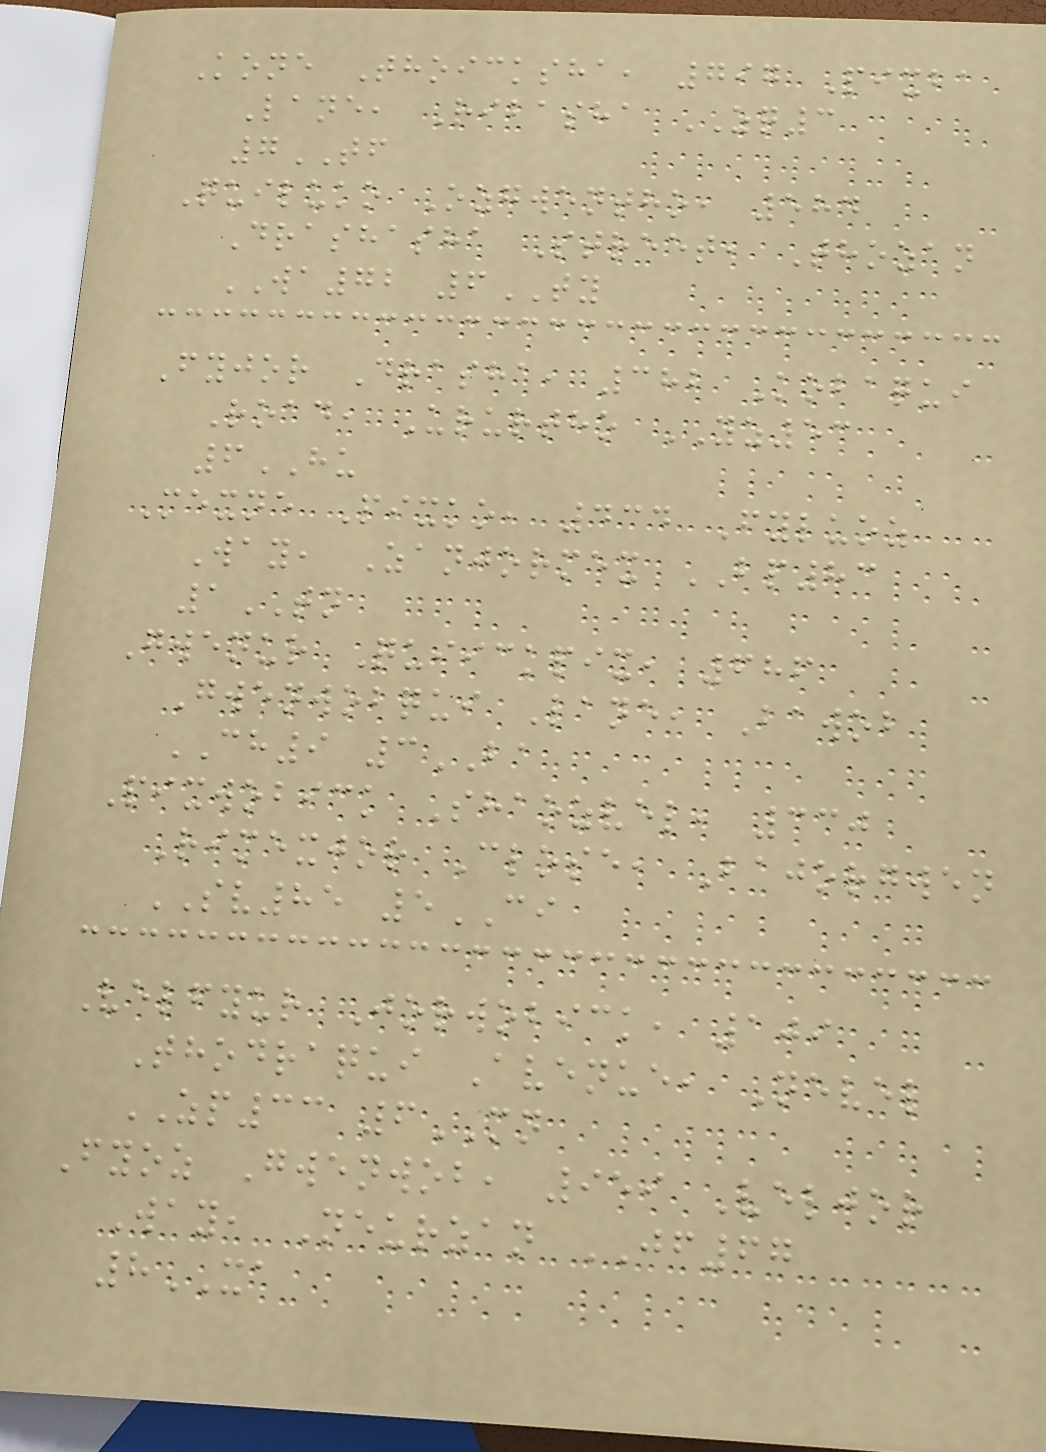Kone Thoicksha, 797 Pixba
Lane, Ribasha ZQ3
7TF
Quiluko Ozgwentho, 584
Drashasha Street, Thozan
WA72 6TY
Fyjor Drasha, 382 Kobaqui
Road, Ururtho YZ53
6HU
Mexne Pixko, 434 Fyluoz
Way, Zanjormex BP83
1TN
Gwenur Quiickpix, 686
Gwenwobqui Lane, Bawob
CH9 3BA
Pixwobick Shaozvel, 330
Rimexjor Close, Bajorgwen
SV85 5CI
Velfyur Jorwobick, 109
Thodraqui Avenue, Nevel
ZP33 6MN
Fyoz Gwenwob, 959 Veljor
Way, Neurzan JF67
8XA
